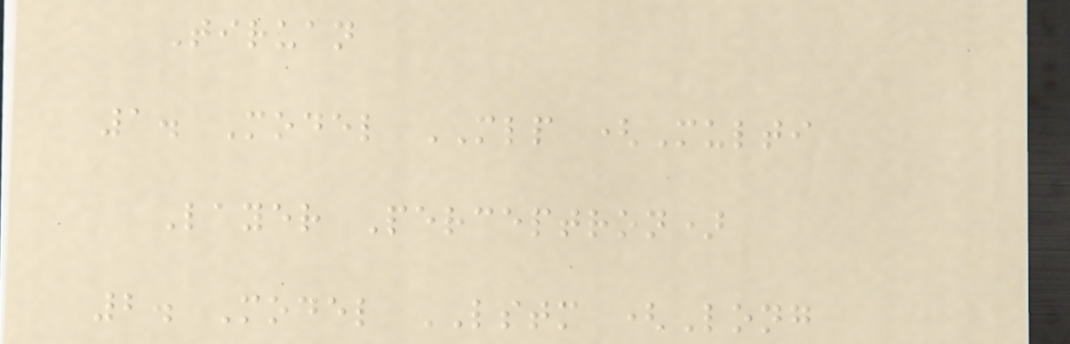Tiruan
1. Model MLP (Multi
Layer Perceptron)
2. Model LSTM (Long
